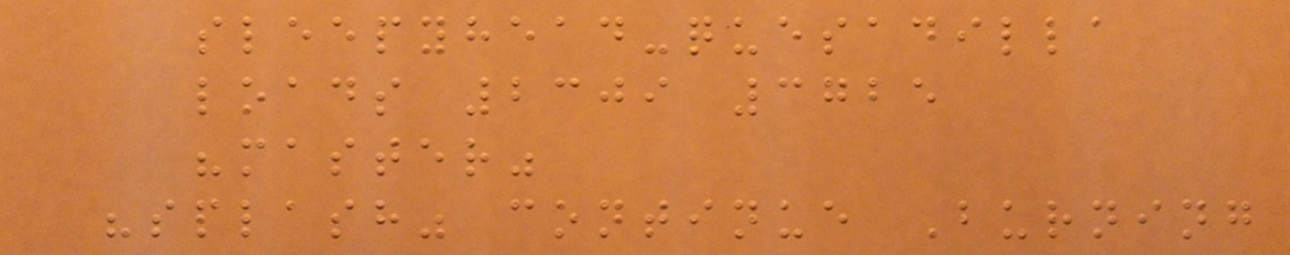sleepyhead-quesadilla
loads 2309 3725
"master"
"splash" continue Burning
